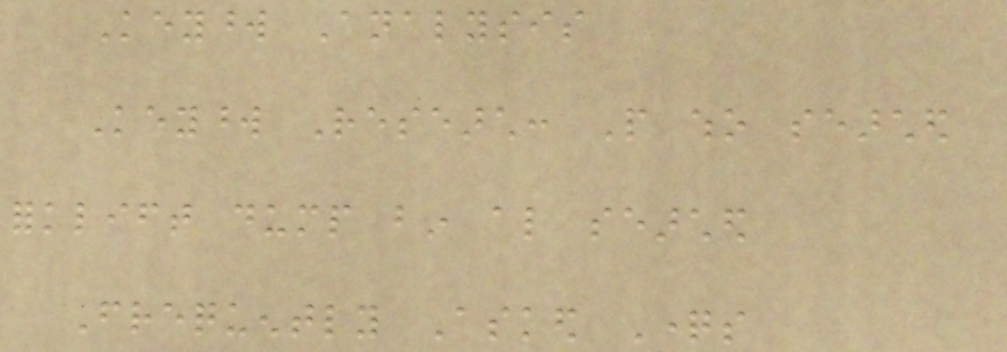Keyword Analysis
Keyword Research: People who searched
forklift dump bin also searched
Frequently Asked Questions
